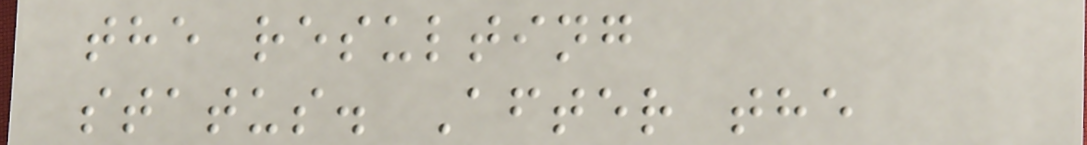the resulting
status. After the
